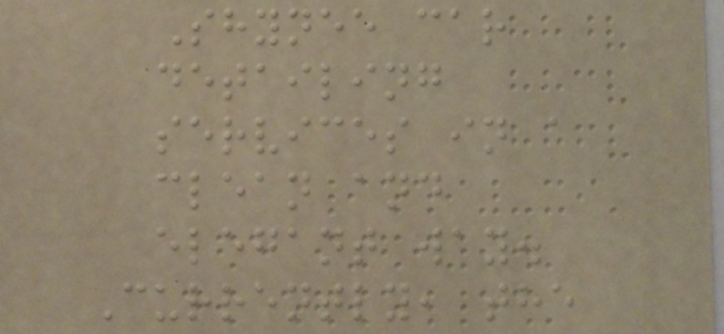Shynee car
detailing
services in a
clean and
elegant way.
Currently, the
